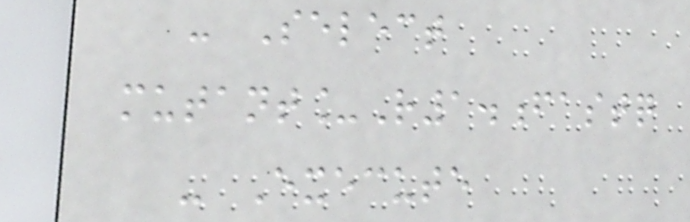- Select
mutant_R1.fastq
- Execute
